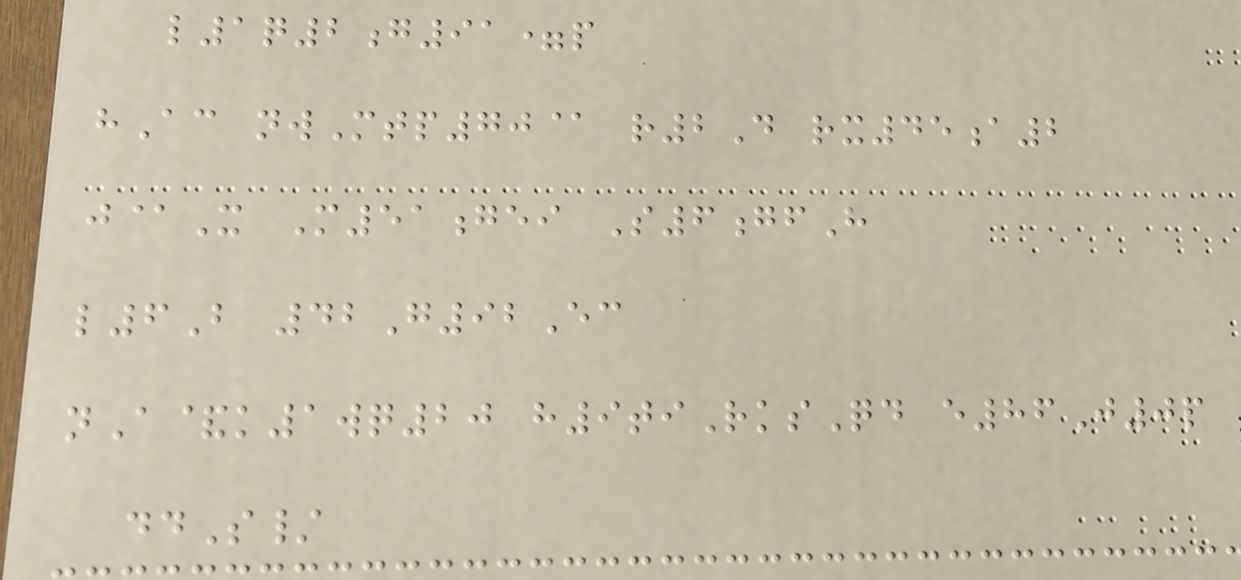l1q2g91=p
hAc nwMtp70@ r2D rx45a2
j@X M51gei S6gfH
l6B 42G92Ec
nA&k1wq20 h9tiRksQd e86J0p
ddS/
